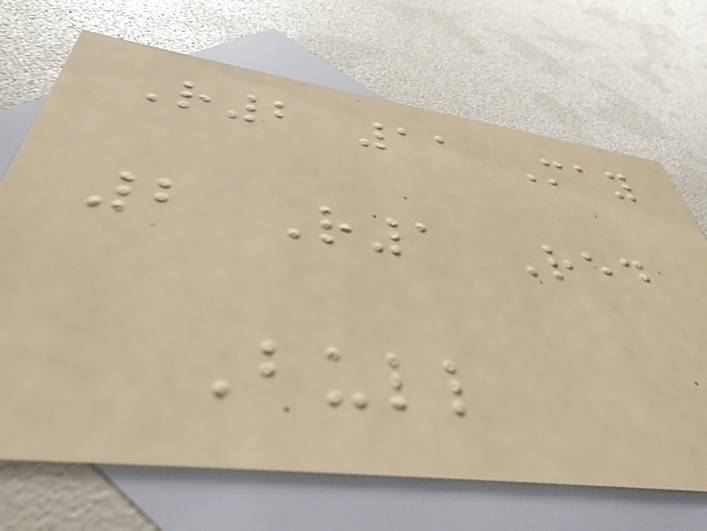R2 11 May
2 R1 Red
Bull
